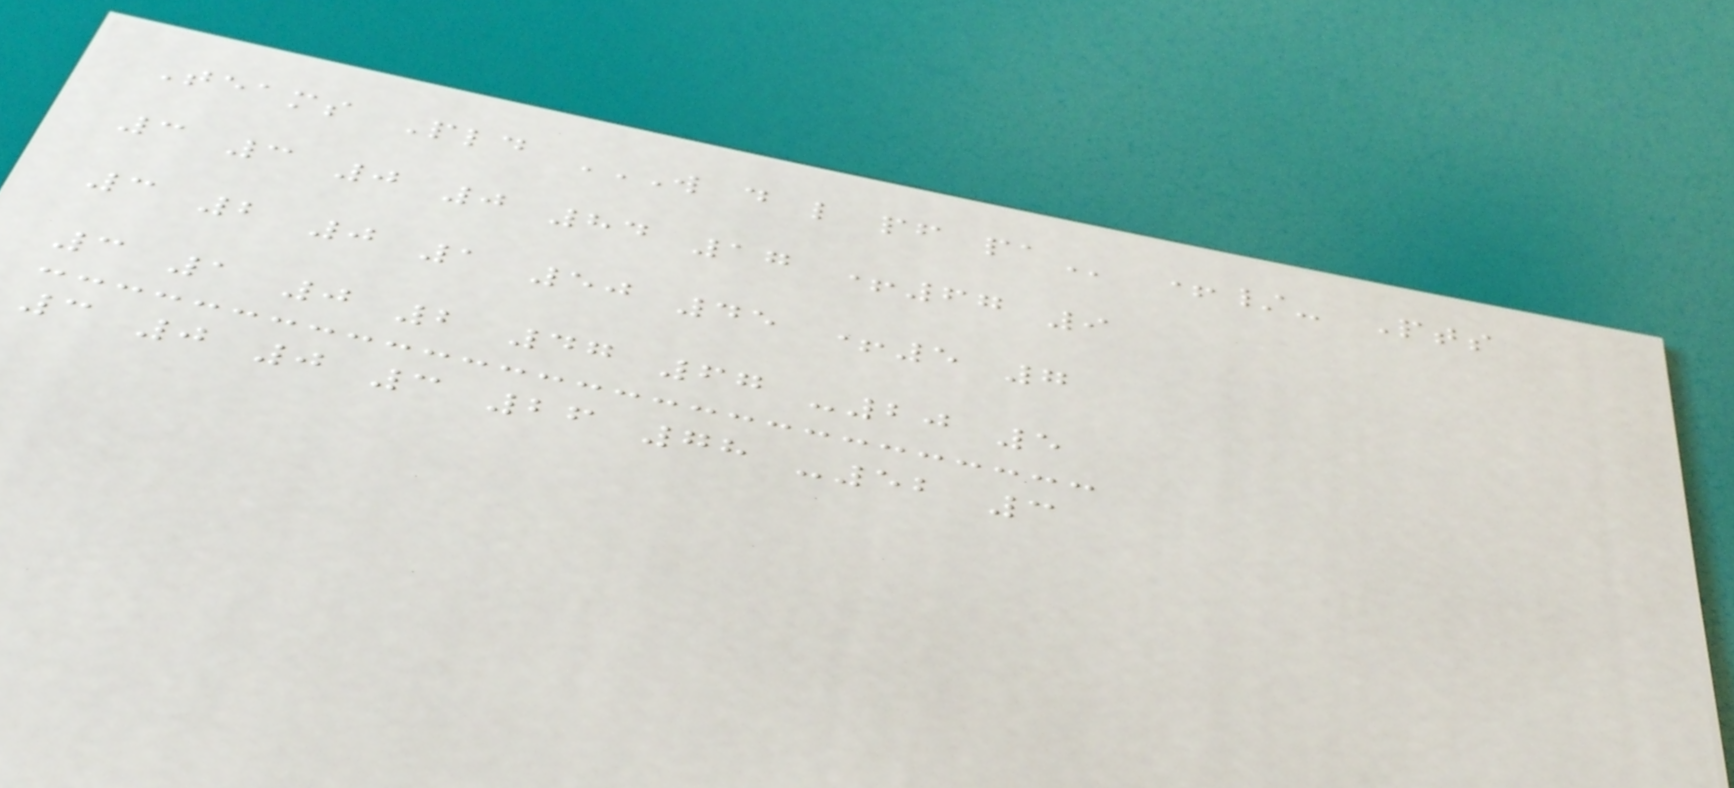Teams Pld W D L PF PA +/- Pts
3 3 0 0 84 17 +67 9
3 2 0 1 50 45 +5 7
3 1 0 2 47 67 -20 5
3 0 0 3 26 78 -52 3
